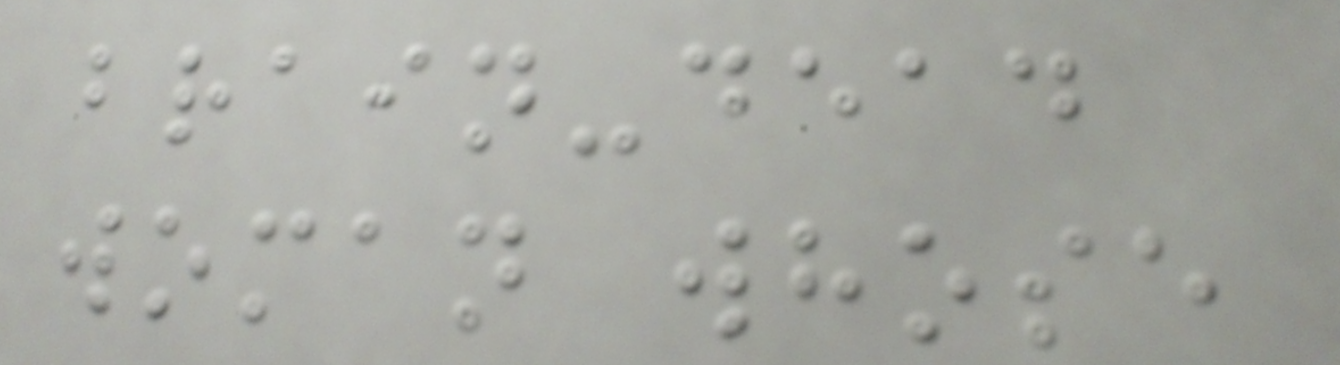brain-dead
woman whose
